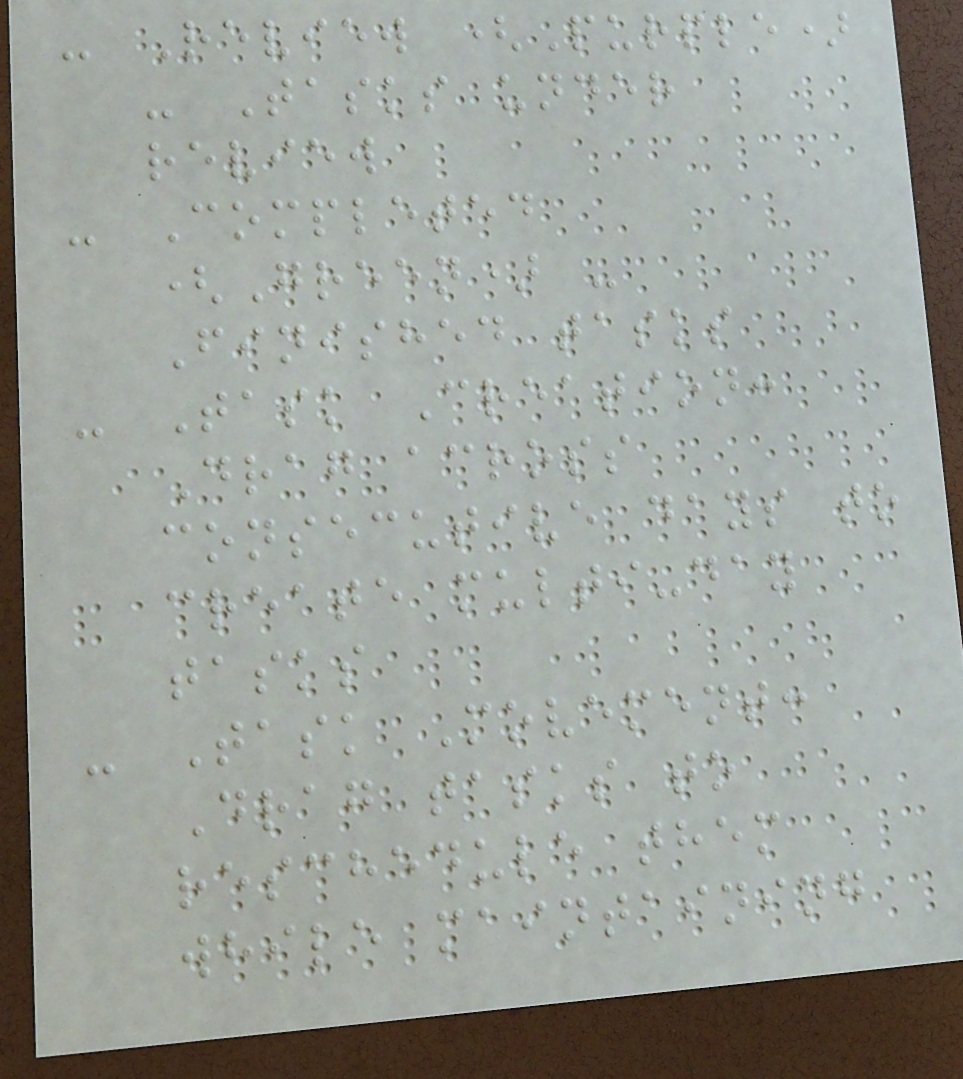- Review (Purple)
- Tasks under
review
- Completed
(Green) -
Finished tasks
- Task Creation:
Drag across
consecutive days to
create multi-day
tasks
- Task Movement:
Drag tasks to
reschedule them
while maintaining
